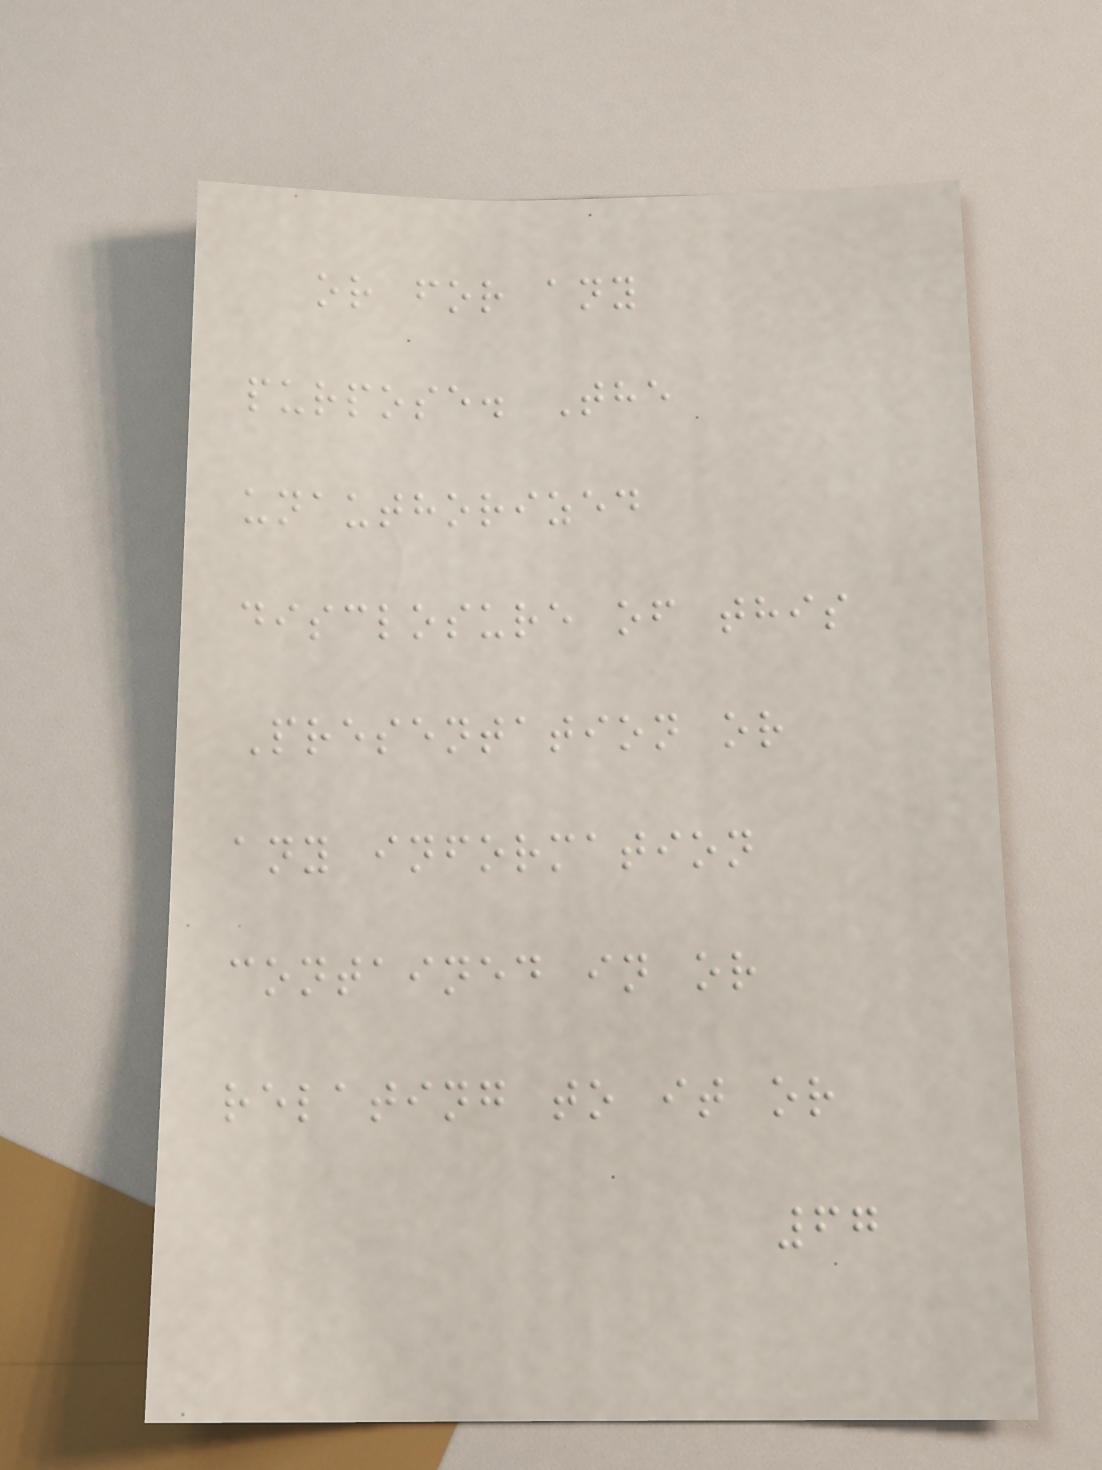or for any
purpose. The
unauthorized
disclosure of this
Presentation or
any information
contained in or
relating to it or
67
